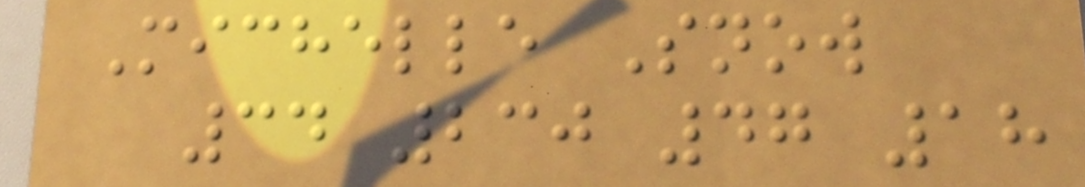Michelle Snow
34 230 47 18
